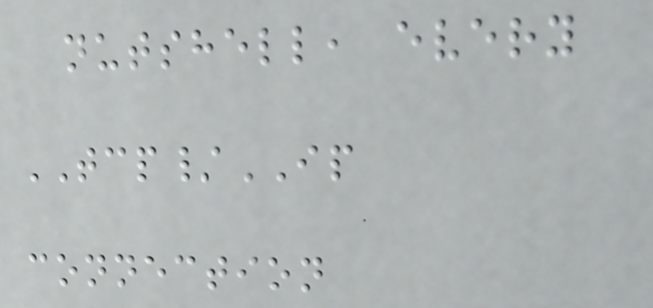nutshell, every
TCP/IP
connection
